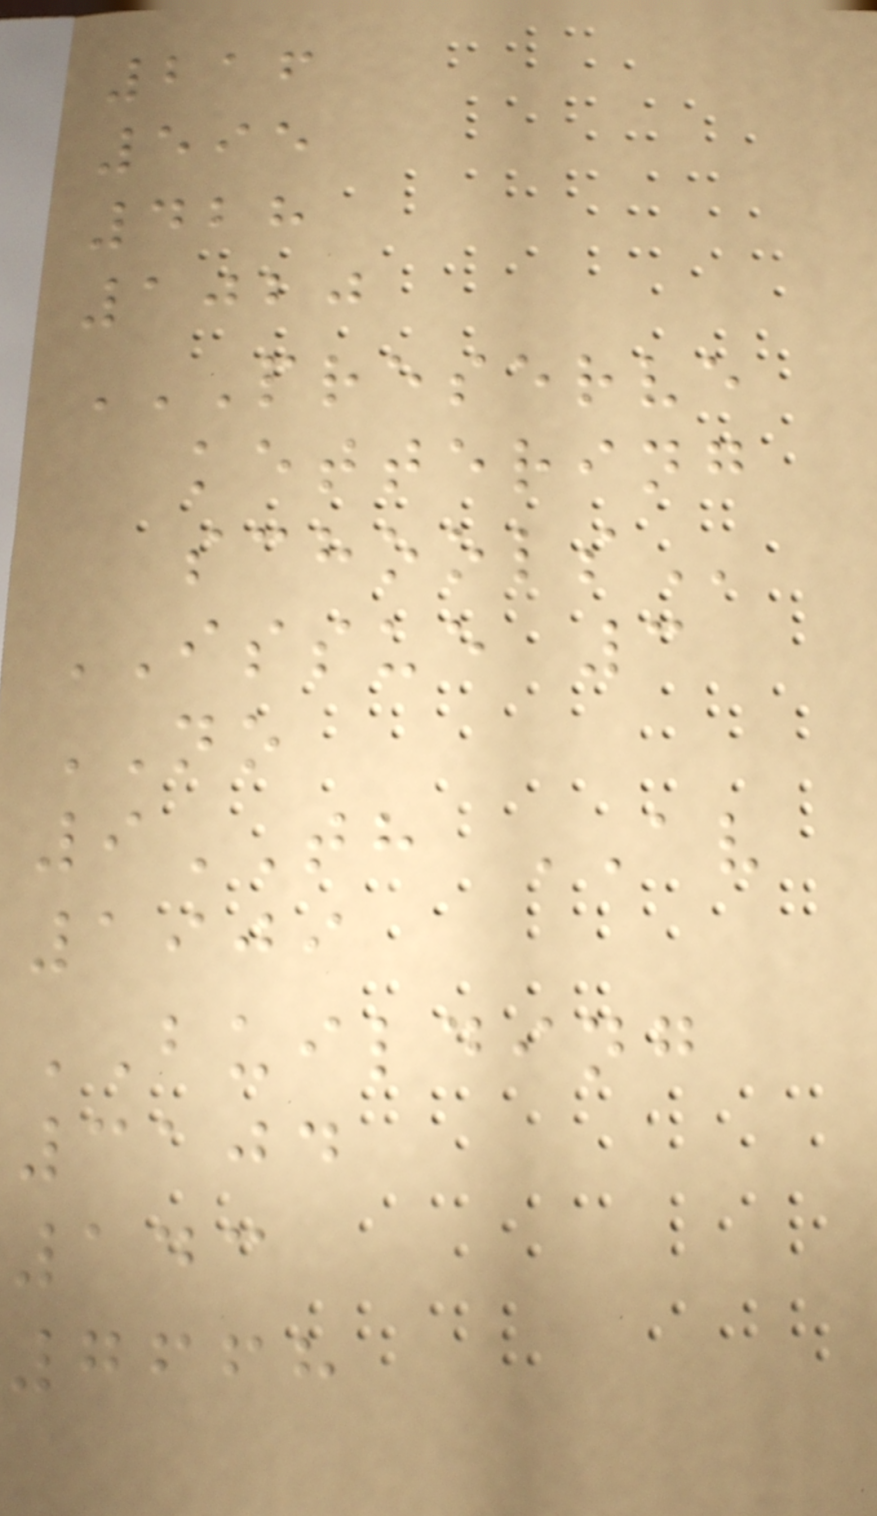216
595
428
1020
PRESERVE
KETTERING
SCHOOLS
ISSUE 3
NO
9TH AV
1909
BUILDING
3104
143
7668
